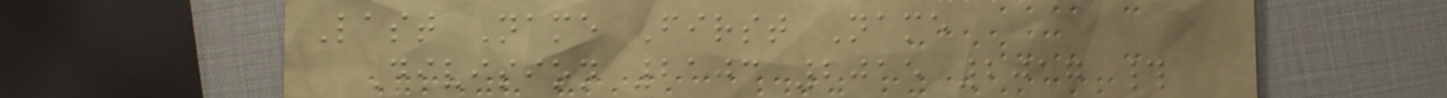Last Name First Name
Division 2103 2015 2017 #
